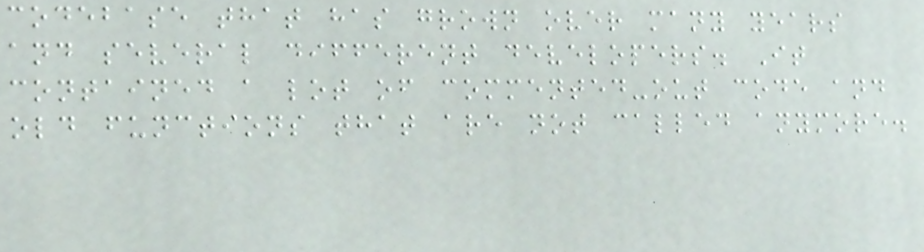codebase that has grown over many years
and several different developers. It
contained a lot of commented-out code and
old functions that are not called anymore.
